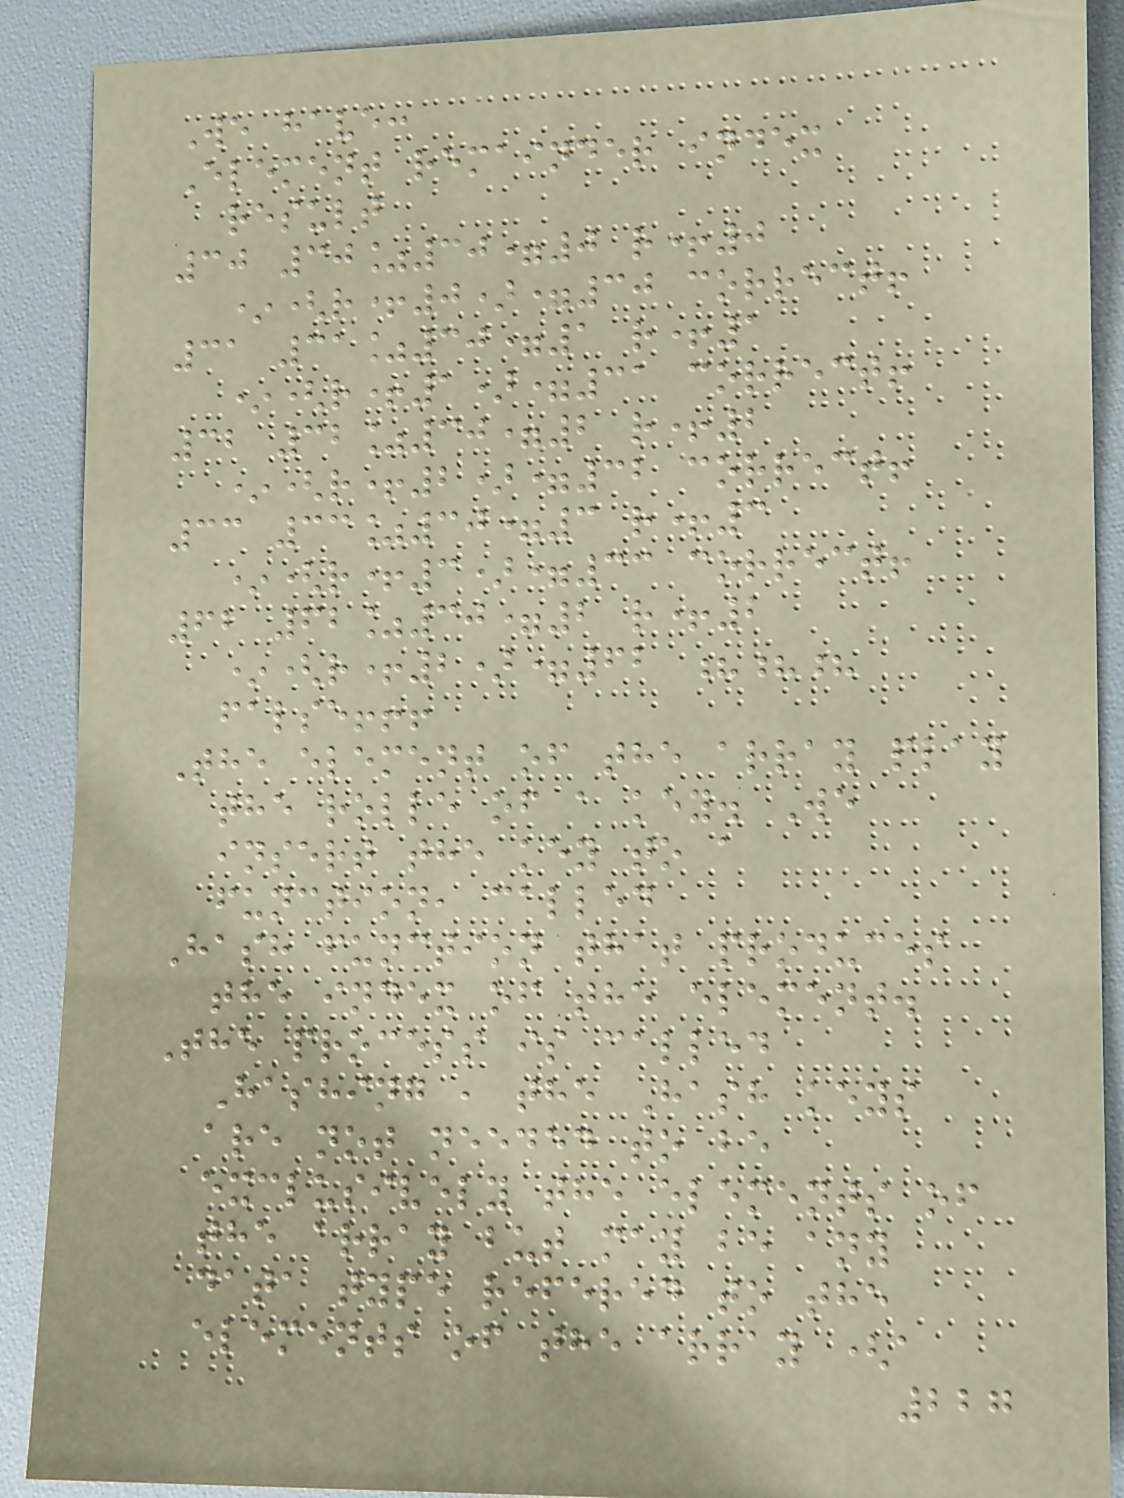We have:
Element remainder index
result
30 30%30=0 r+0
*(r+0)=30 correct!
31 31%30=1 r+1
*(r+1)=31 correct!
32 32%30=2 r+2
*(r+2)=32 correct!
33 33%30=3 r+3
*(r+3)=33 correct!
62 62%30=2 r+2
*(r+2)=62 ???
false!!!
The element of the array play
the rolle of a key. We
insert the key to a
function, called
Hash function that produces
the index of the element.
The process is called
Hashing , the Hash keys
are not needed to be
exclusively the elements of
the array but may be any
data type refered to the
elements of the array (a
227
